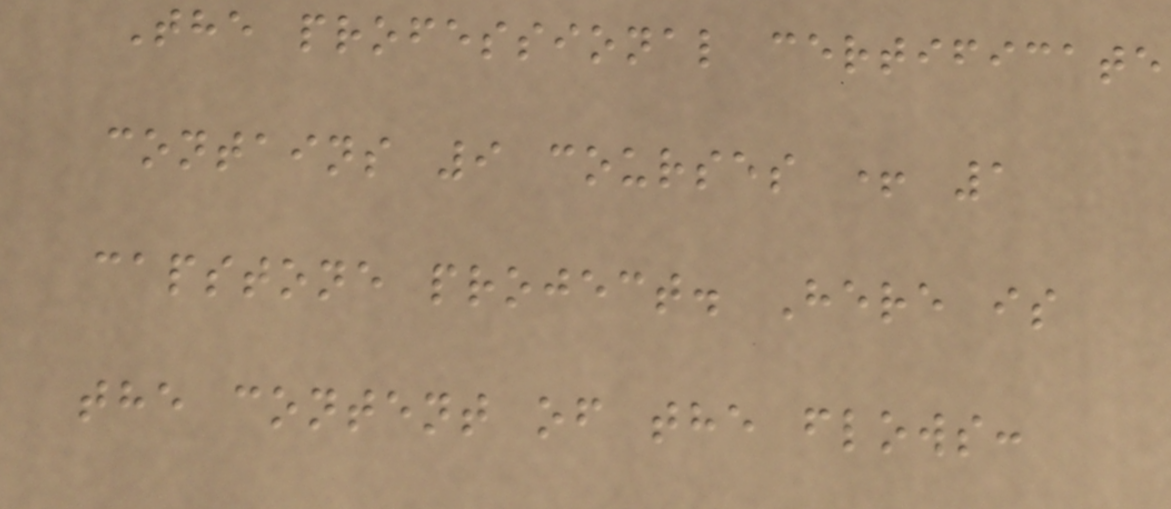The professional certificate
contains 9 courses + 1
capstone project. Here is
the content of the flows:
